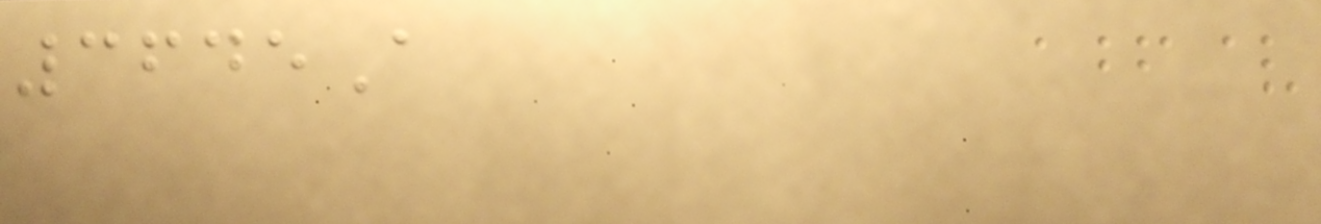3645A
